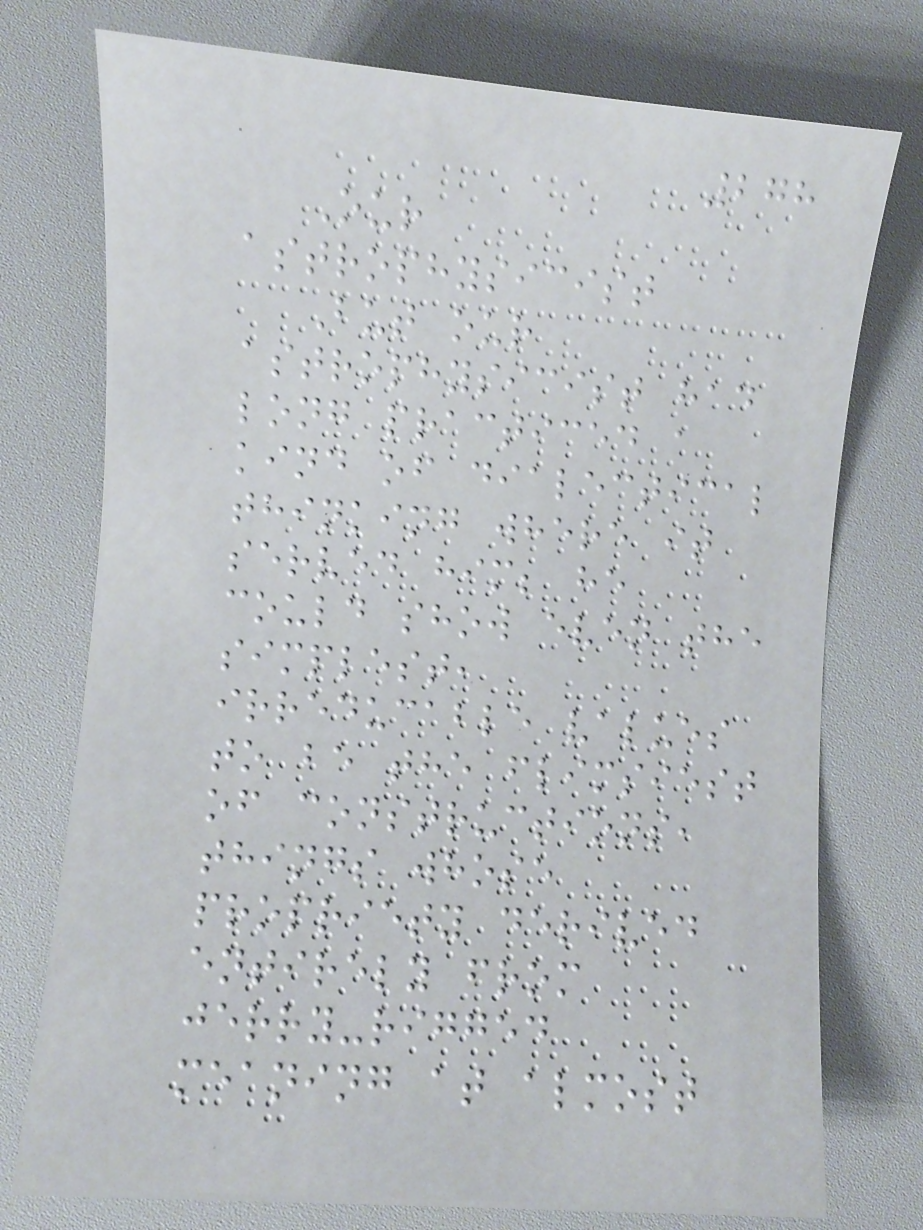278
Our
astrophysicist
But our
astrophysicist had
long practiced a
kind of dialectical
thinking where it
served him; he
could show even the
simplest,
irreducable values
to be the flimsiest
of constructions,
things whose
propriety derived
entirely from
jerry-rigged
meaning at almost
